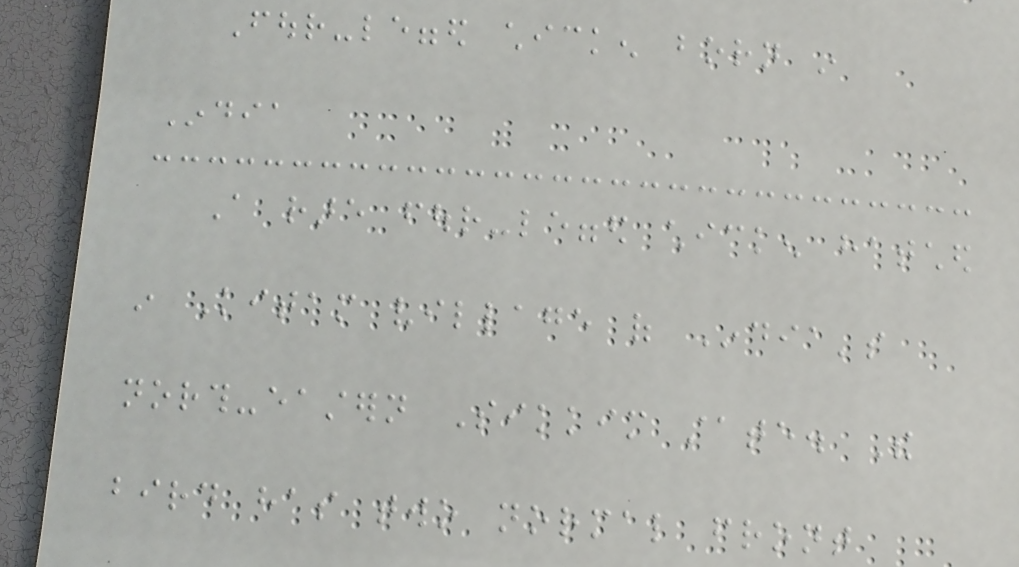Four-legged chicken born in
India
A rare four-legged chicken hatched
in Kitam village of India's
north-eastern Sikkim state. The
bird has two normal front
